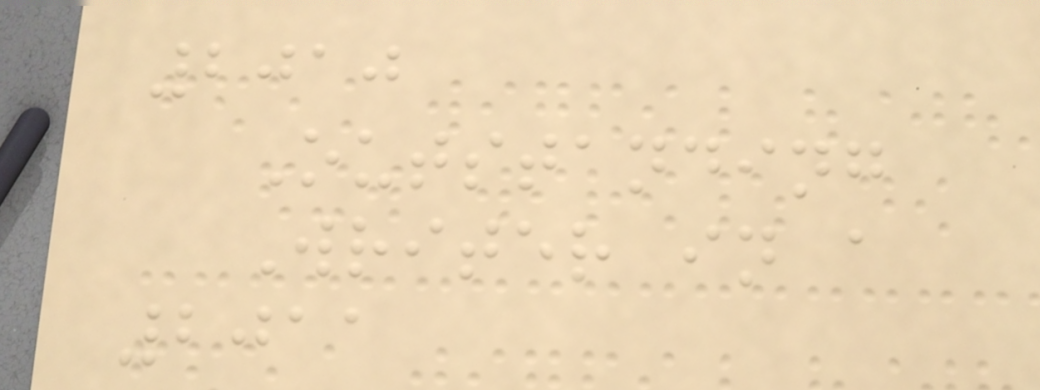2010
Outstanding
Writer in a
2011
